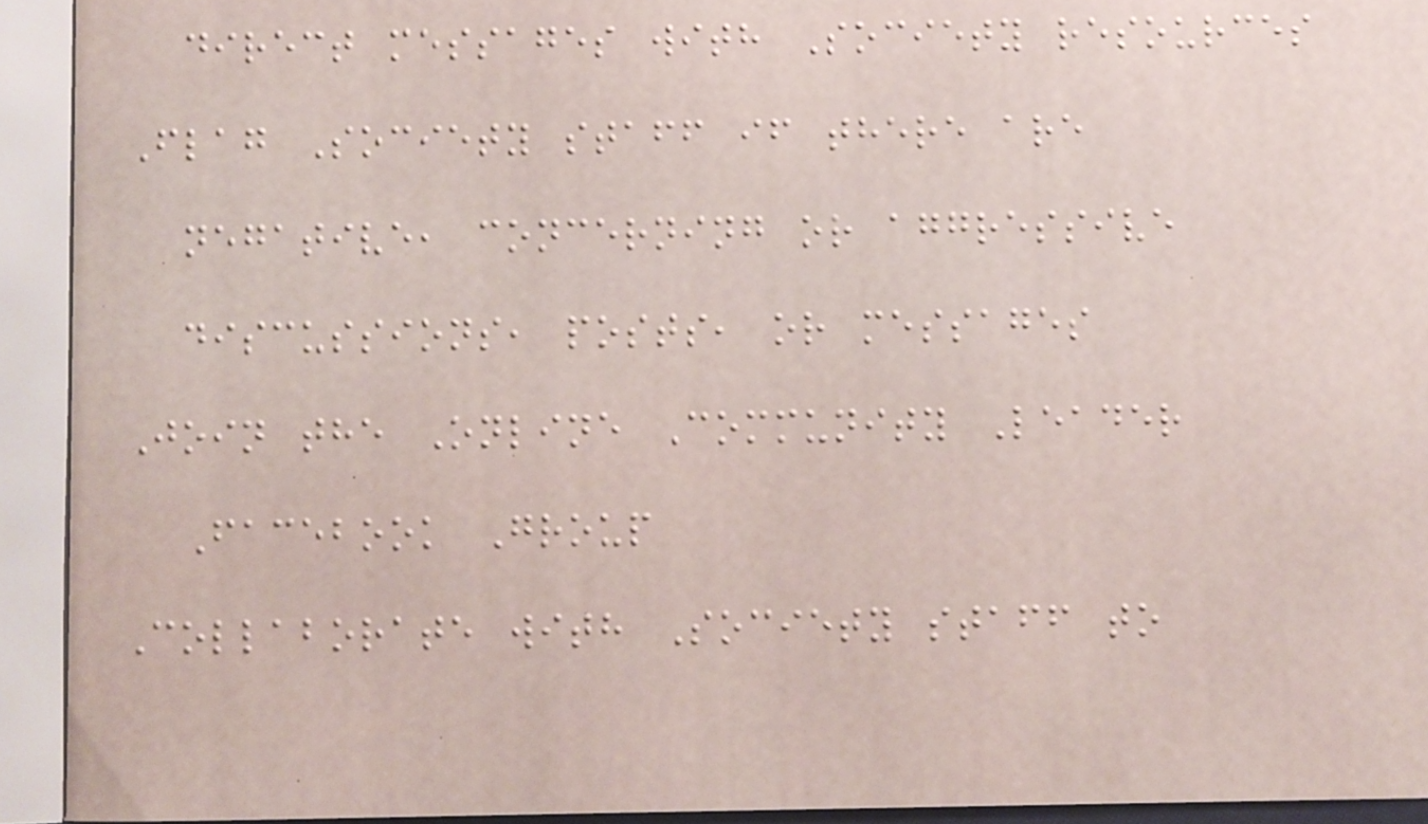direct messages with Society resources
Flag Society staff if there are
negative, concerning or aggressive
discussions, posts, or messages
Join the Online Community Leader
Facebook Group
Collaborate with Society staff to
